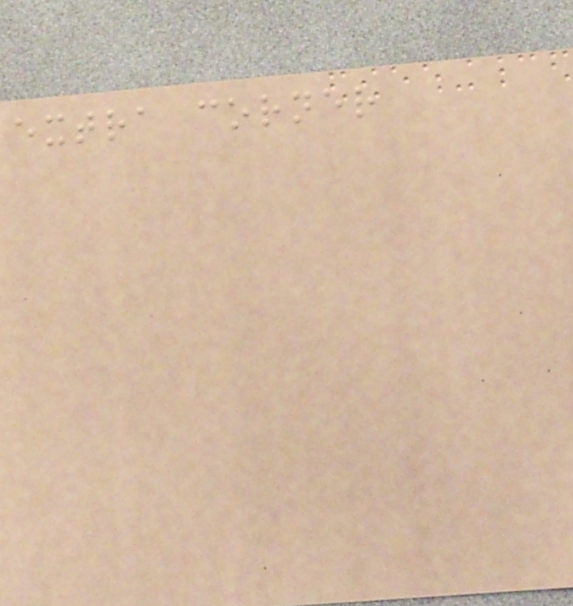extra corner
